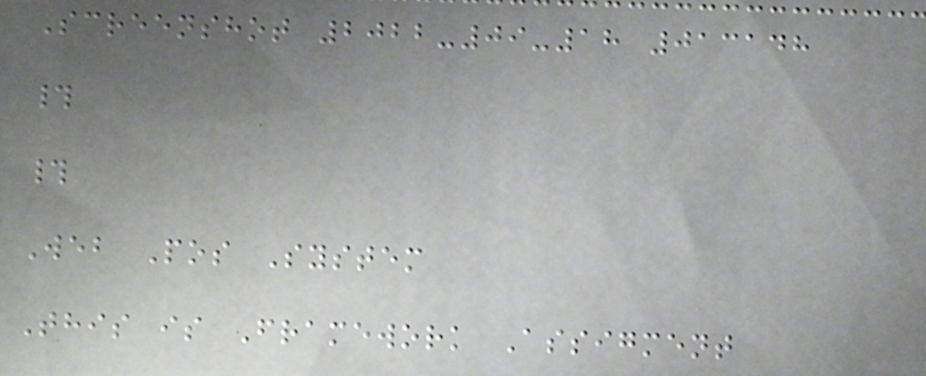Screenshot 2022-09-18 013148
#
#
Web Pos System
This is Framework Assigment
